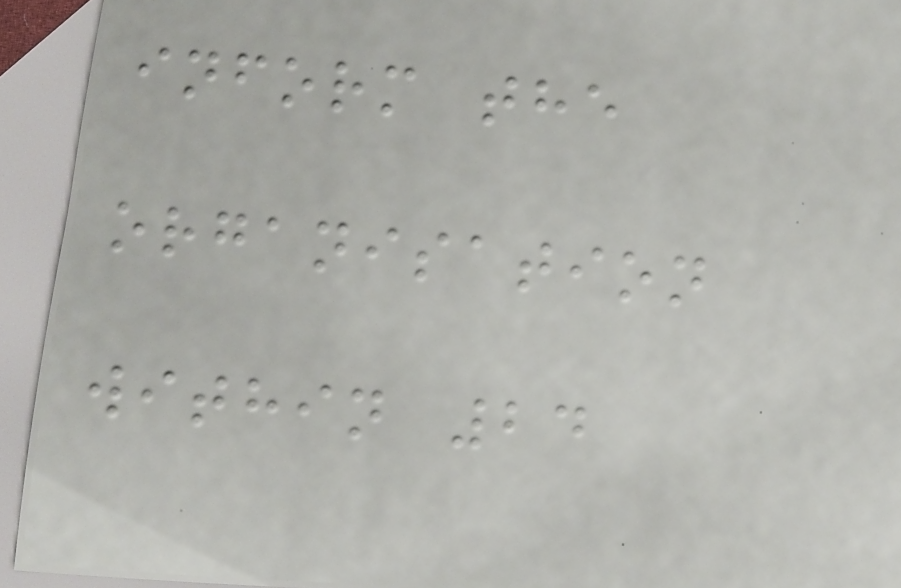inform the
organisation
within 24
